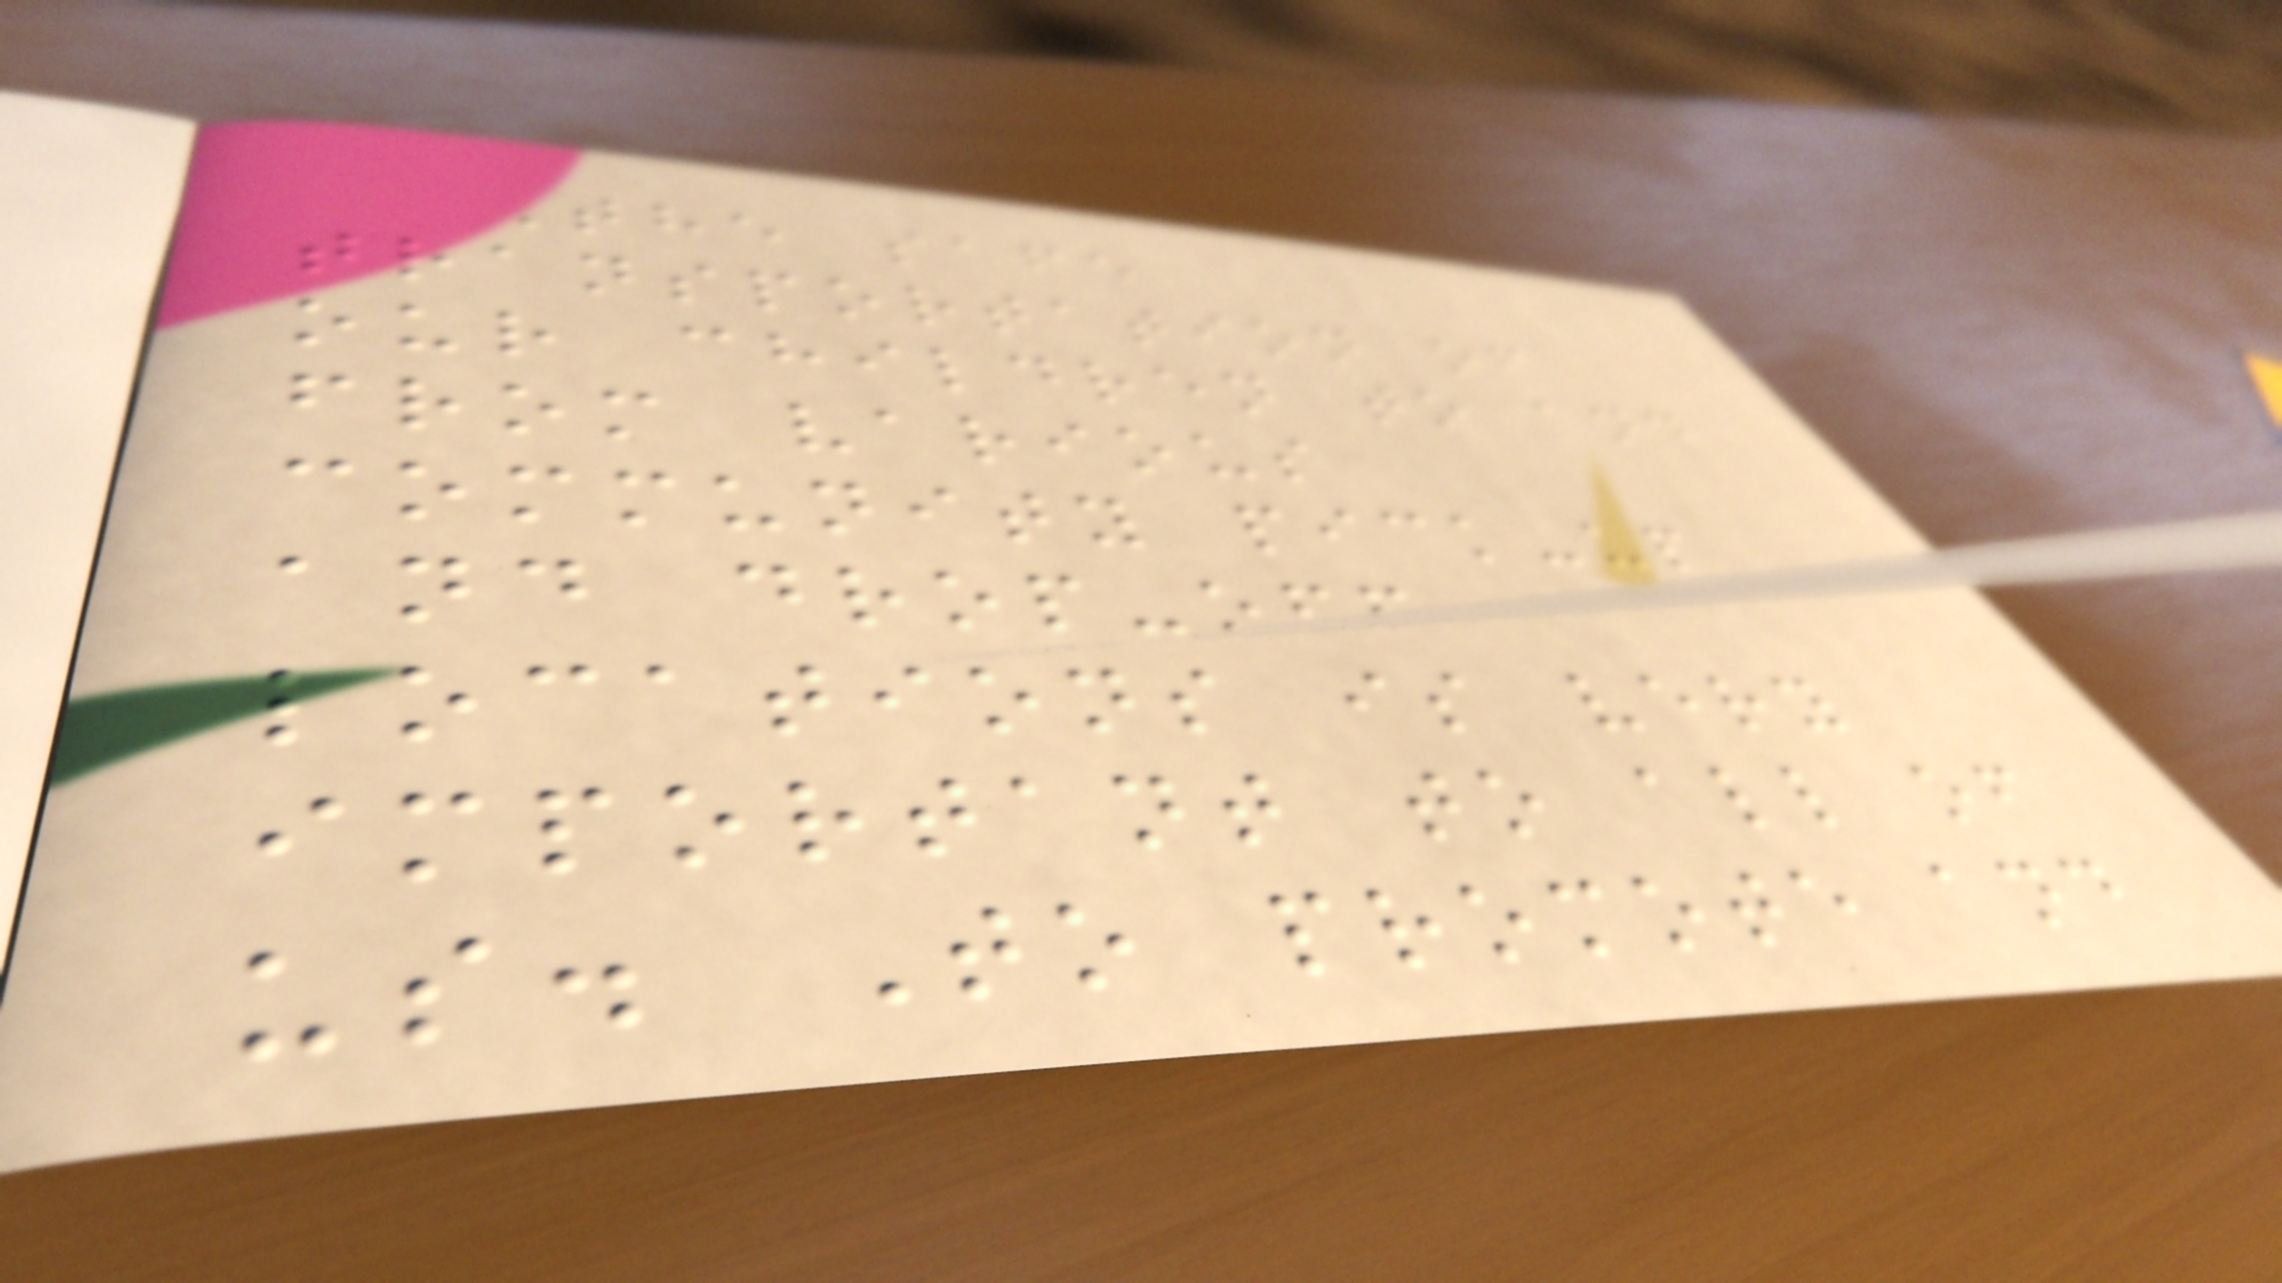The safe
transportation of
our children to and
from various
community pick-up
and drop-off
locations is very
important to all of
us. To promote and
